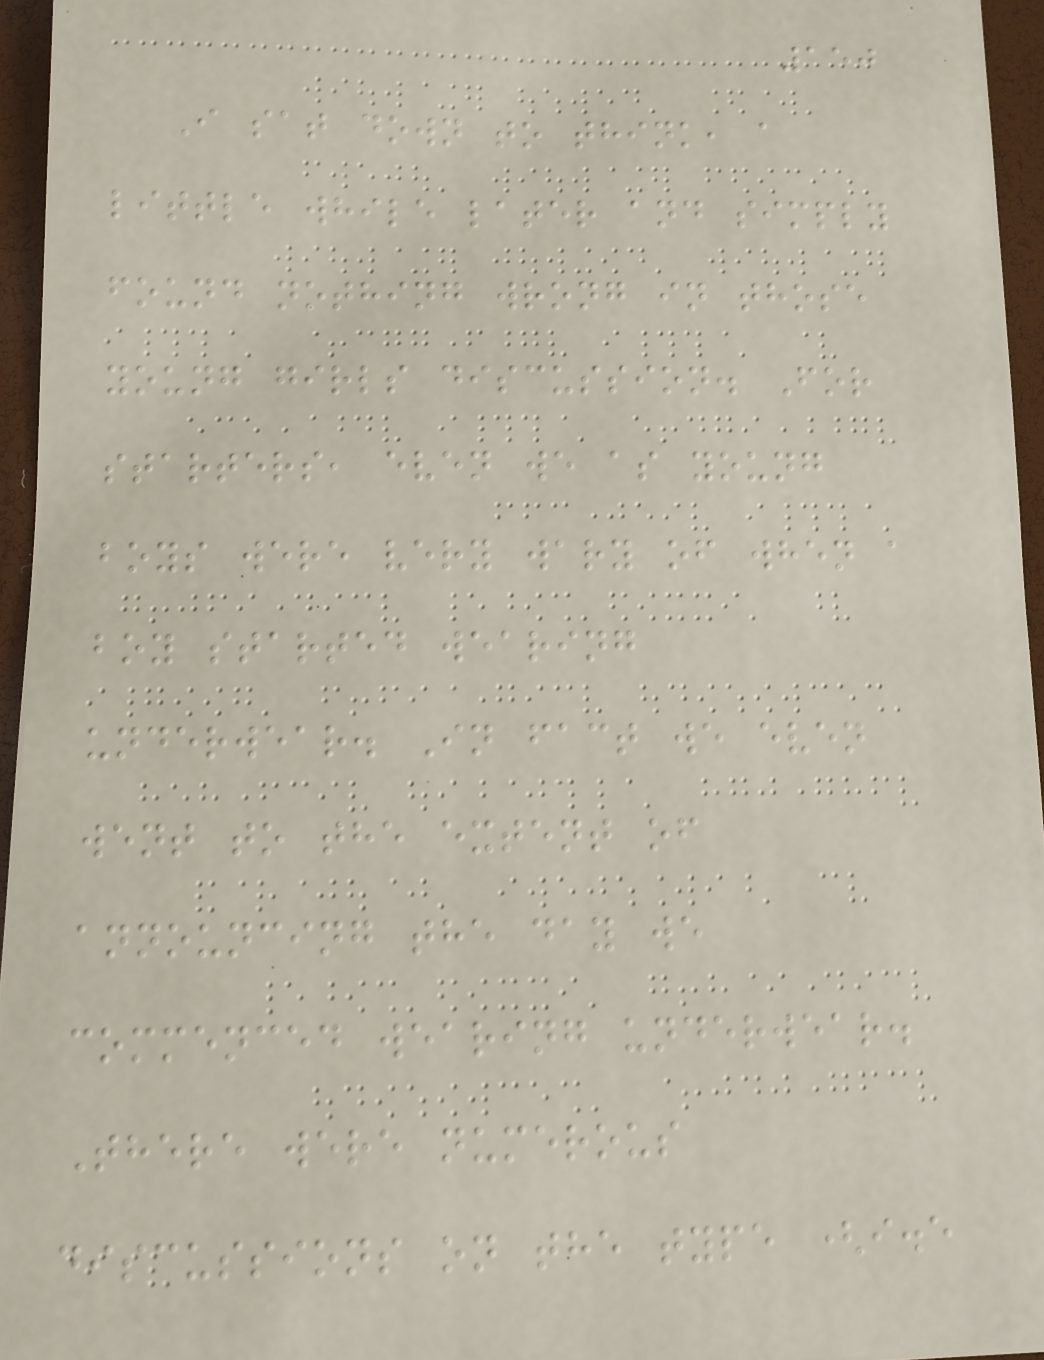150
I sat down to think, a
little while later and simply
found nothing wrong in those
young girls discussion. For
starters, even we as young
boys were very wary of when a
boy started wearing
underwear. In fact we even
went to the extent of
announcing the day we
commenced wearing underwear.
There were numerous
discussions on the type (i.e
